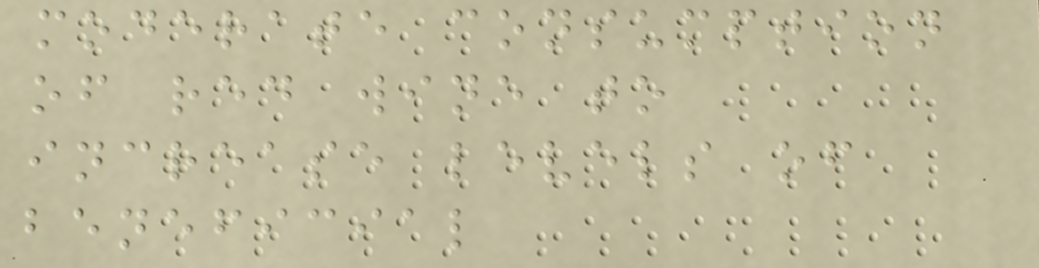moderate consumption
of red wine to
increase levels of
beneficial
